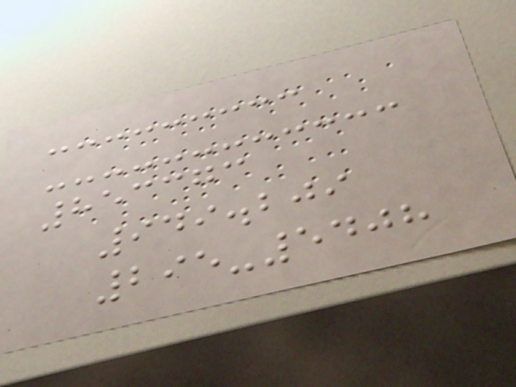853373
949.209
295-5408
